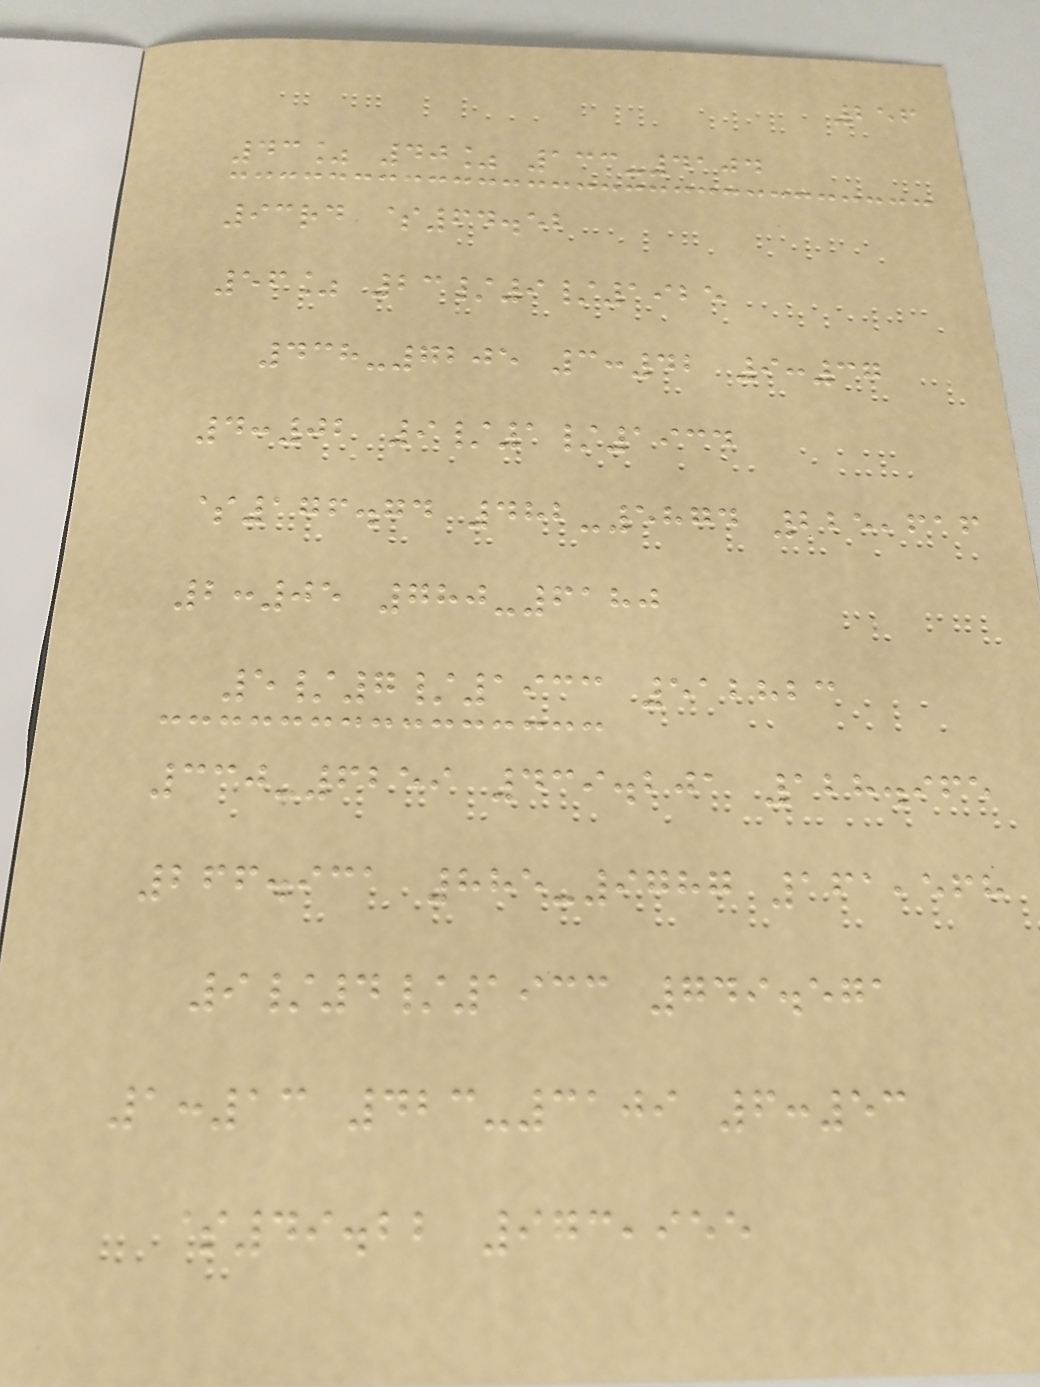256
43% 40% 133-4104
93rd $64.52
56% 23/9/1925
438-7205 3:42 9:37
4:02 9/1/1934
$176.74 482-5874 225,616
2:05 780-6180
5/7/1933 512823
330-6259 439.201 128.965
266.931 885-9787 161,568
9/4/1933 749.571
1:13 423-3109 6:53
$49.22 973,955
